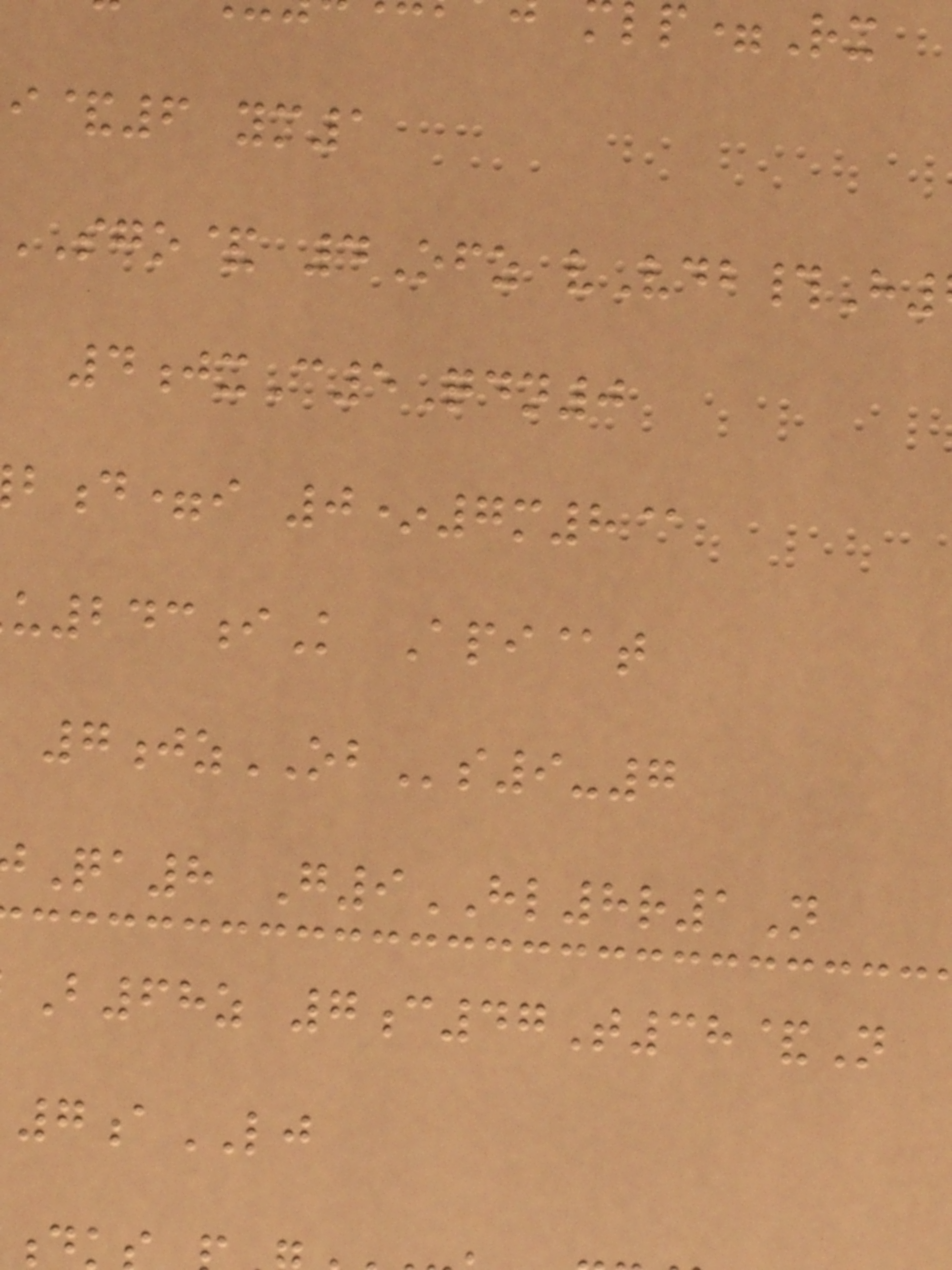lp=Rx
i&6 ym1
sgo& 4Ofz vVdb#H
4jxC5Qdn0
d=i 0*7m8@
243iK Api@t
7jzOBs9-7
Qa8 G9HL8r1N
B68z 7c47T38&N
7aLJ
